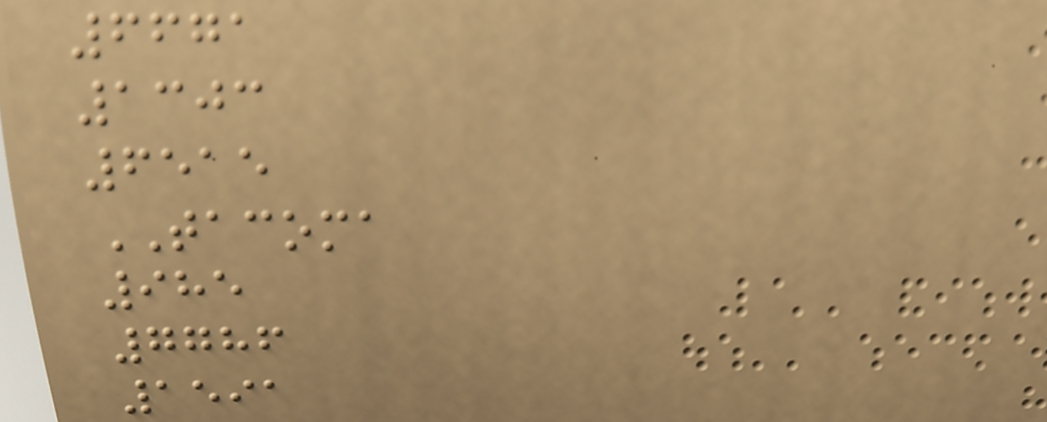6671
1303
6515
TACOMA
985
7786
1591
